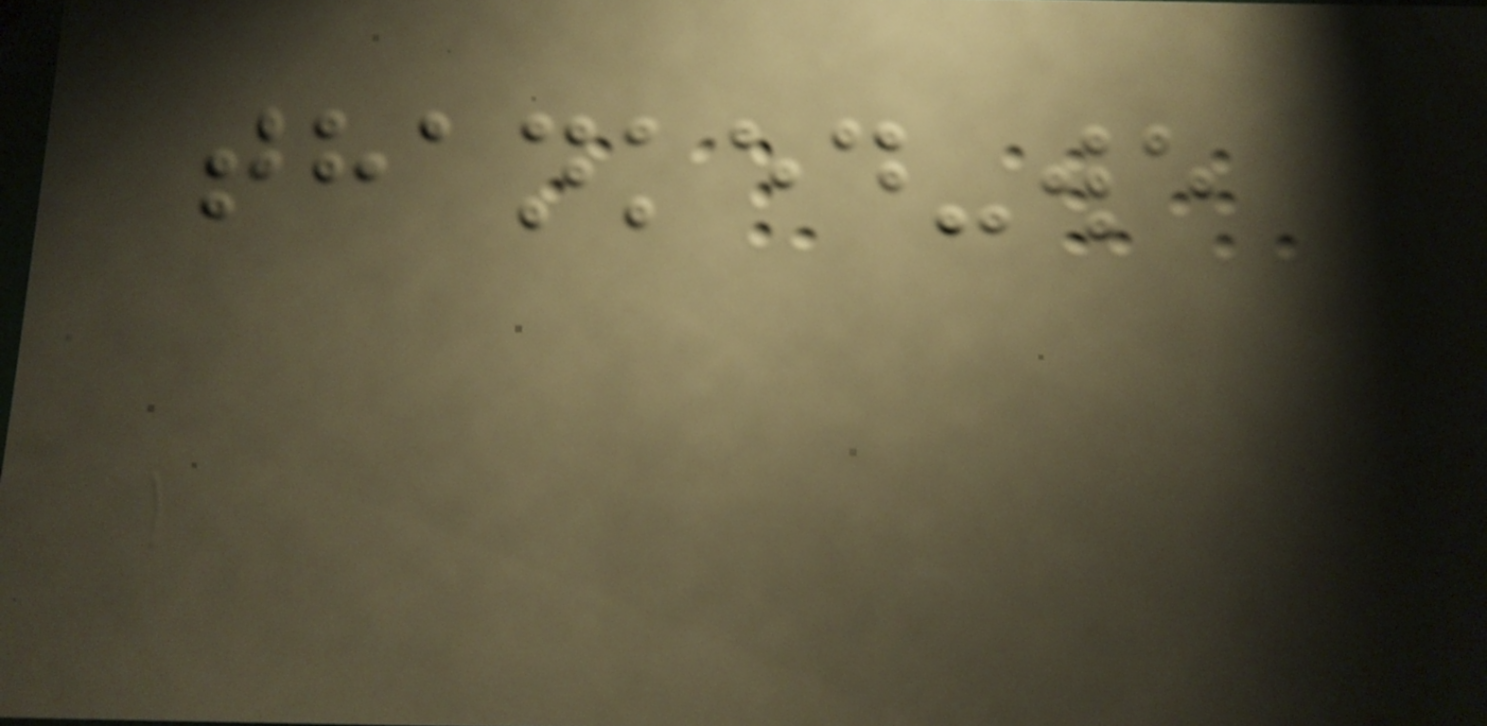thanked-we
